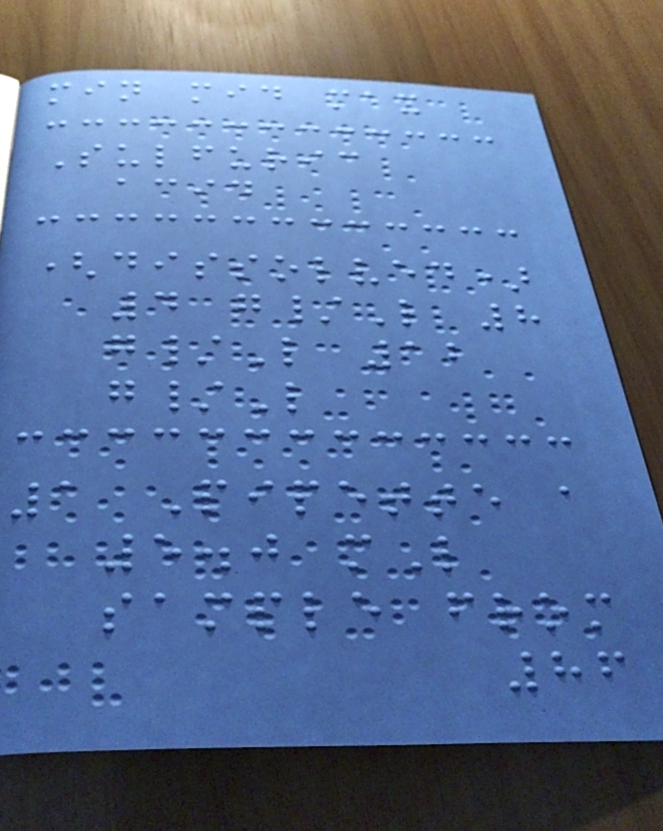min mid max
Sulfuric
acid
(dissolved)
4 g/L 8
g/L 12
g/L
1 Pipette a
5.0 mL
sample from
86
